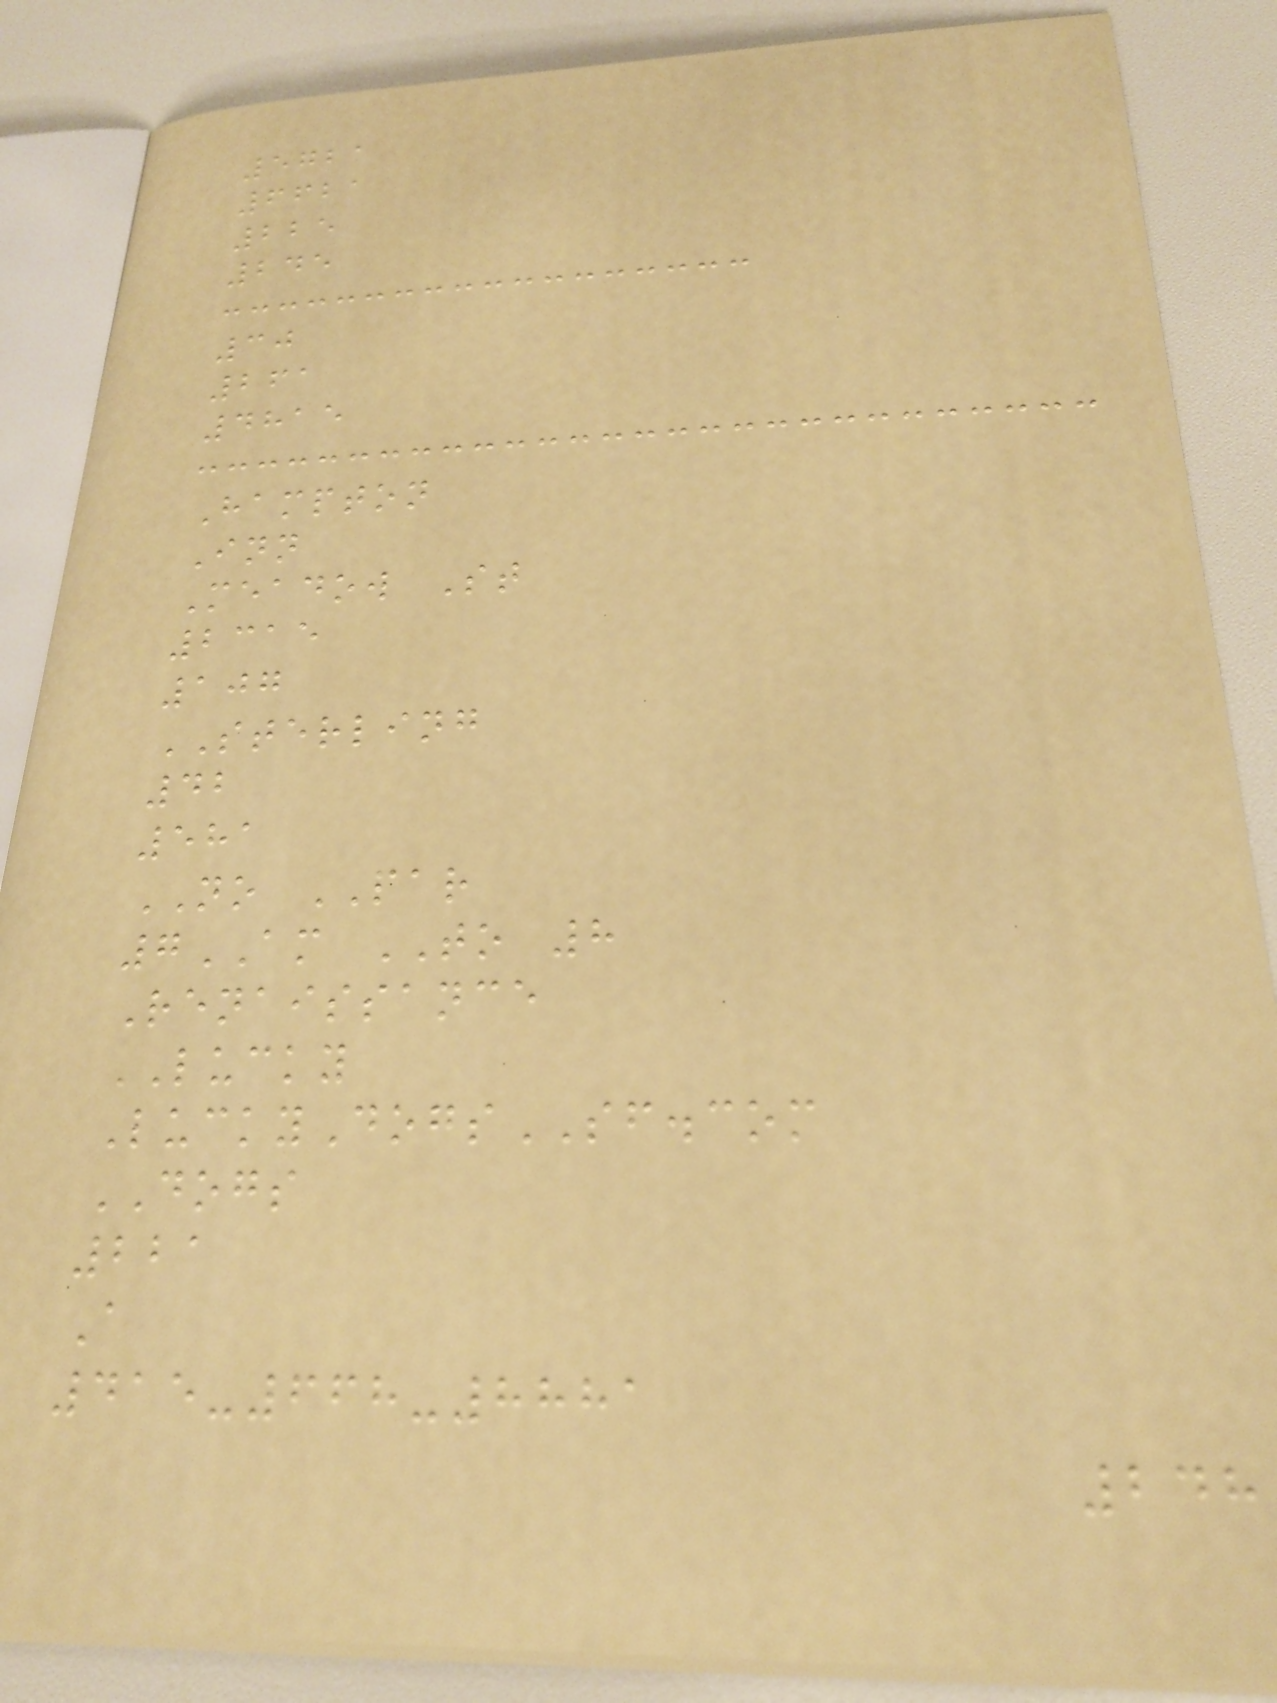5721
6621
225
245
30
261
4815
Hampton
Inn
Meadow St
2315
107
STERLING
42
581
NO PAR
7AM TO 8
Renaissance
LUCKY
LuckyDogsSF.com
DOGS
221
A
415-668-8881
248
